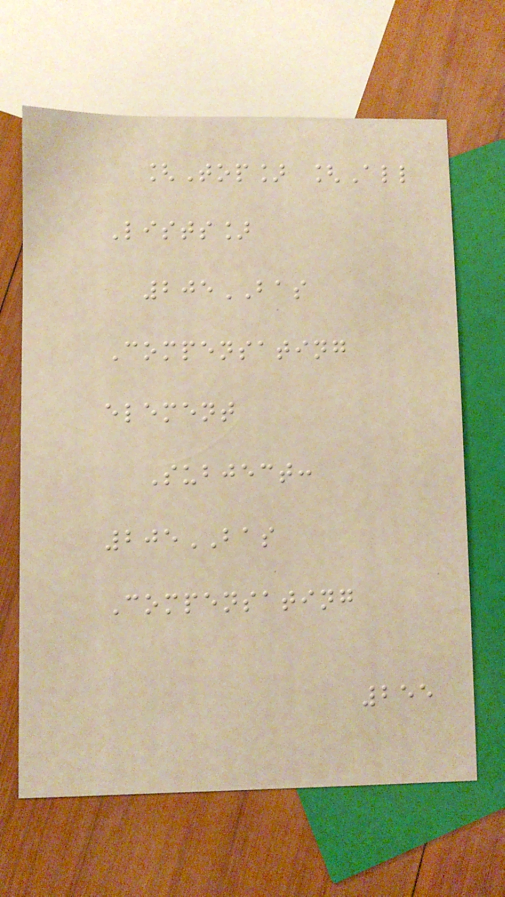[Top] [All
Lists]
205BAS
Compensating
element
Subject:
205BAS
Compensating
255
